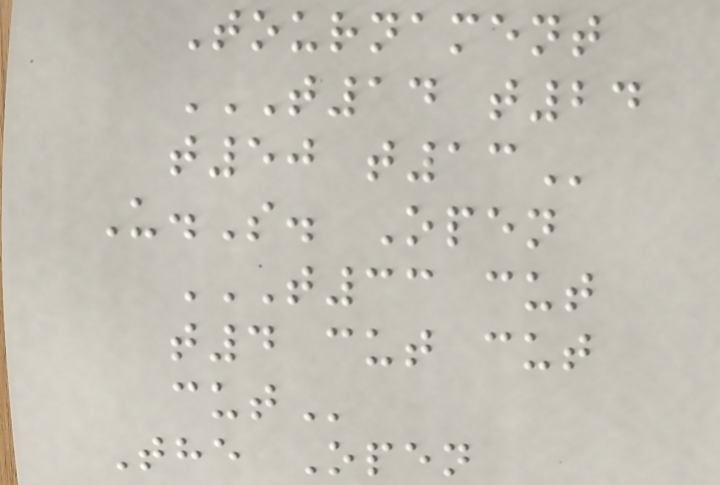Tournament
T14 T24
T50 T13
U.S. Open
T33 CUT
T4 CUT CUT
CUT
The Open
